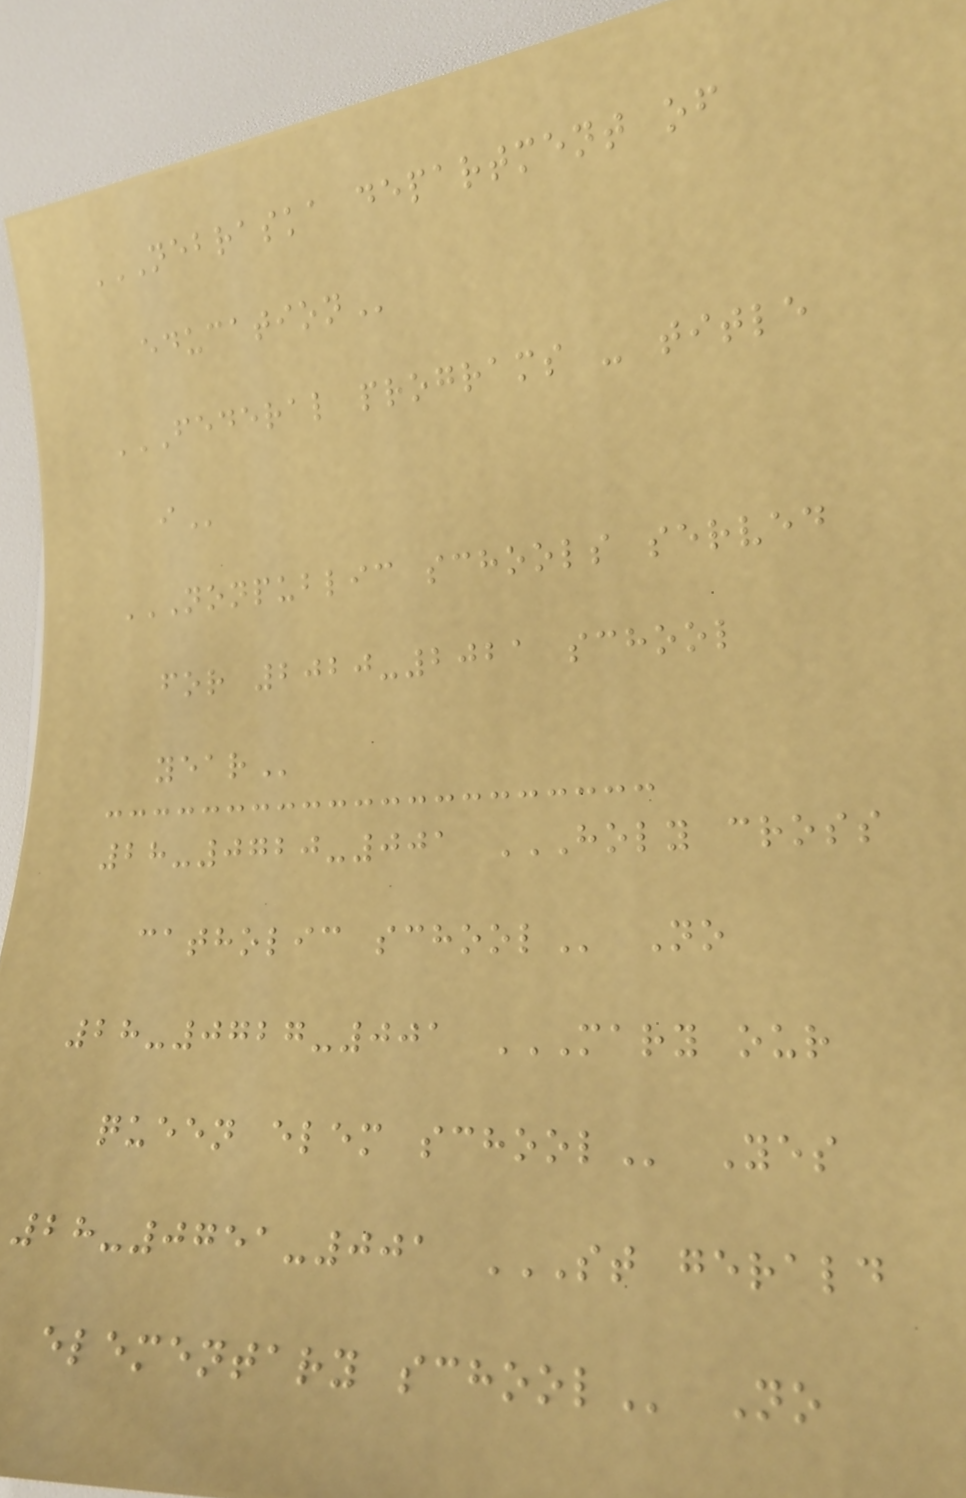NEBRASKA DEPARTMENT OF
EDUCATION
FEDERAL PROGRAMS - TITLE
I
NONPUBLIC SCHOOLS SERVED
FOR 2020-2021 SCHOOL
YEAR
28-0720-001 HOLY CROSS
CATHOLIC SCHOOL No
28-0727-001 MARY OUR
QUEEN ELEM SCHOOL Yes
28-0751-001 ST GERALD
ELEMENTARY SCHOOL No
